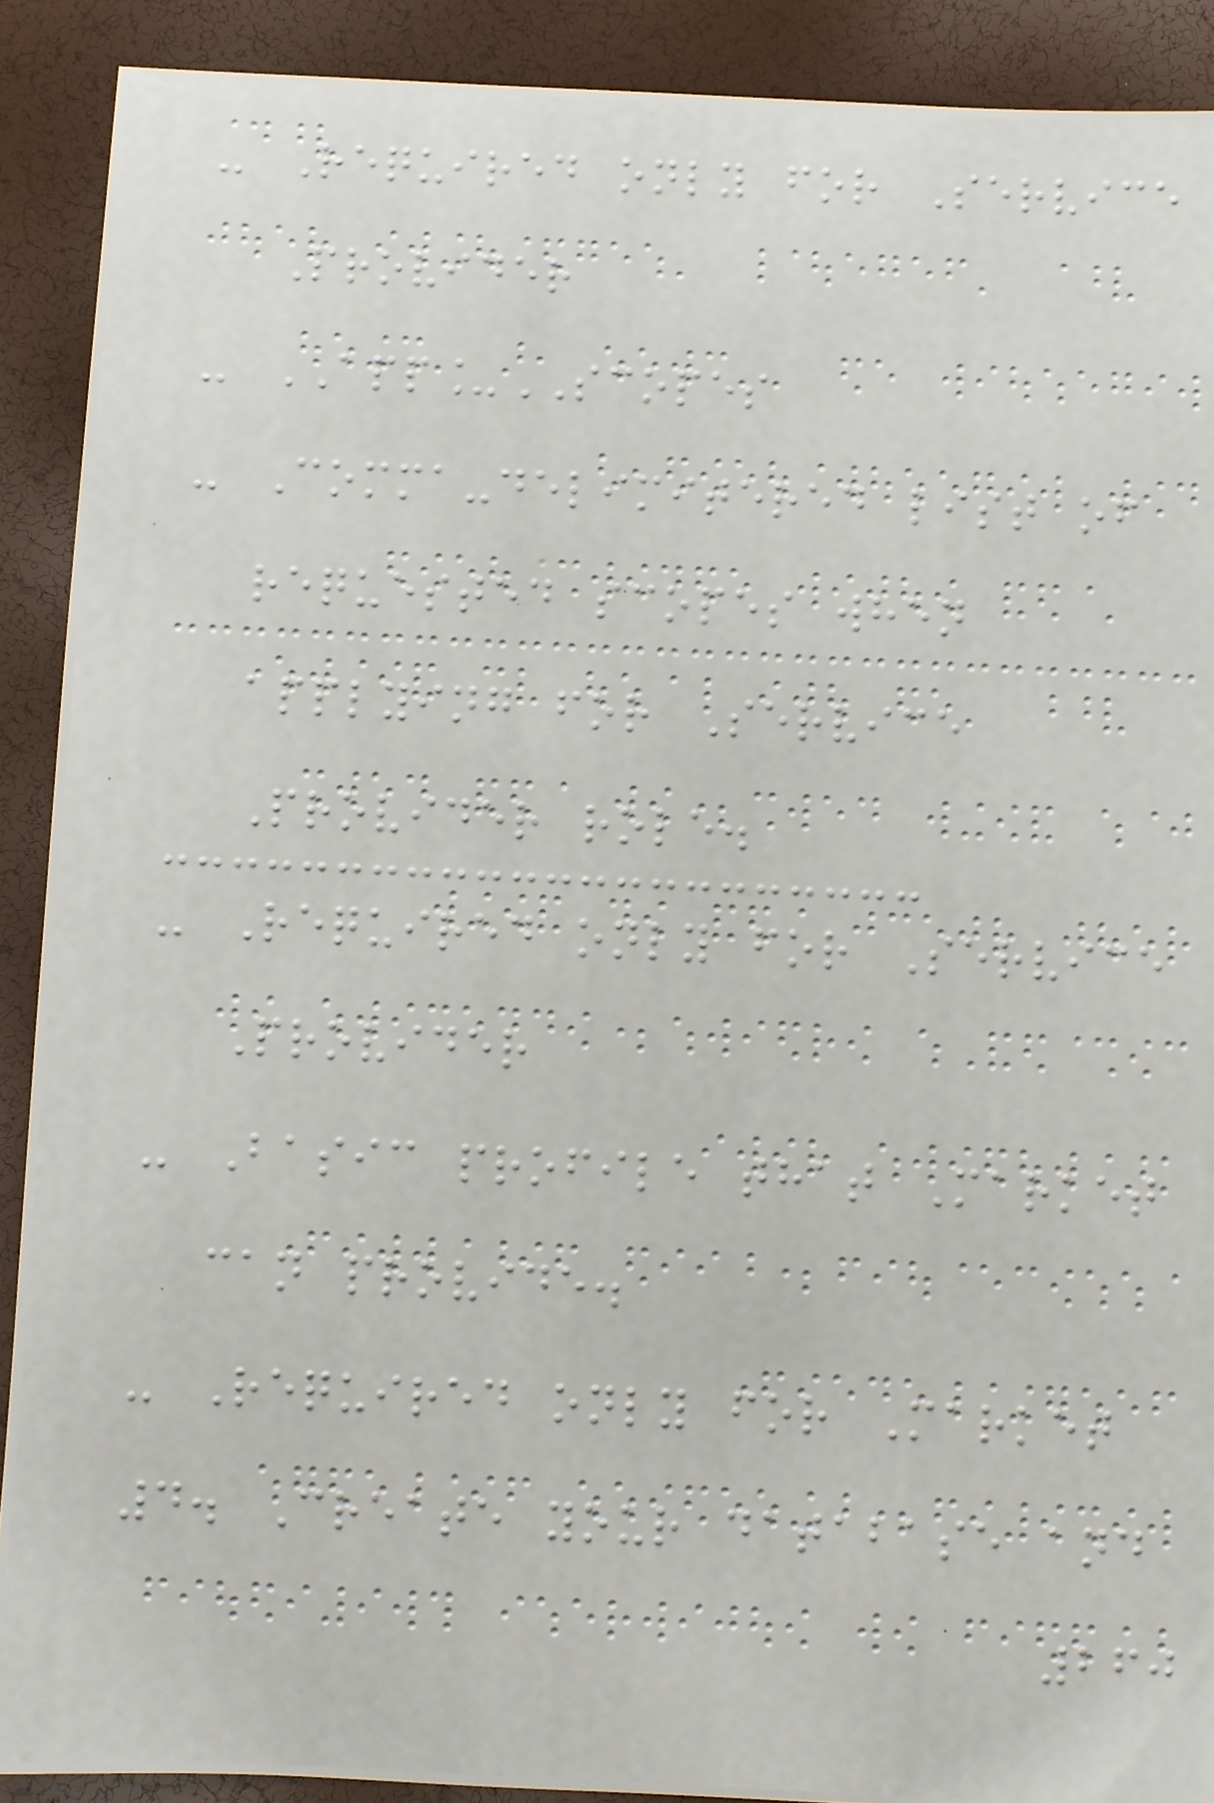- Required only for Service
Provider
- APP_SCOPES
- Comma-delimitered list of
requested scopes when
applying for Service
Provider role.
- Required only for Service
Provider
- Basic profile that Market
can provide.
- Required only for Market
4. Create your database and
260
